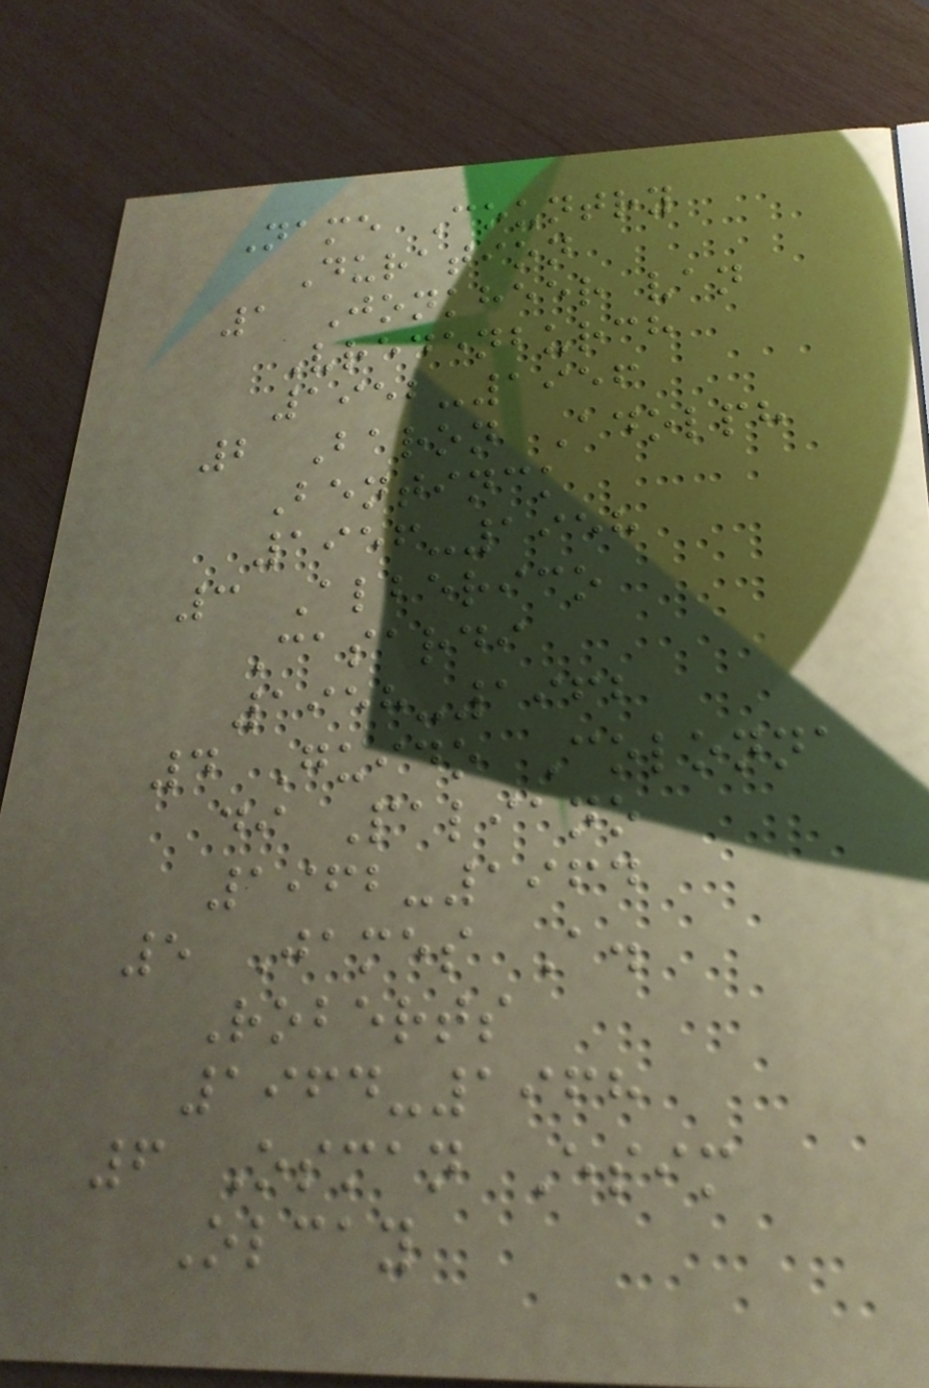Name Country
Duration
1 Jonkheer van
Vredenburch
1952-1956
2 Baron Adolph
Bentinck
1956-1958
3 Alberico
Casardi
1958-1962
4 Guido Colonna
di Paliano
1962-1964
5 James A.
Roberts
1964-1968
6 Osman Esim
Olcay
